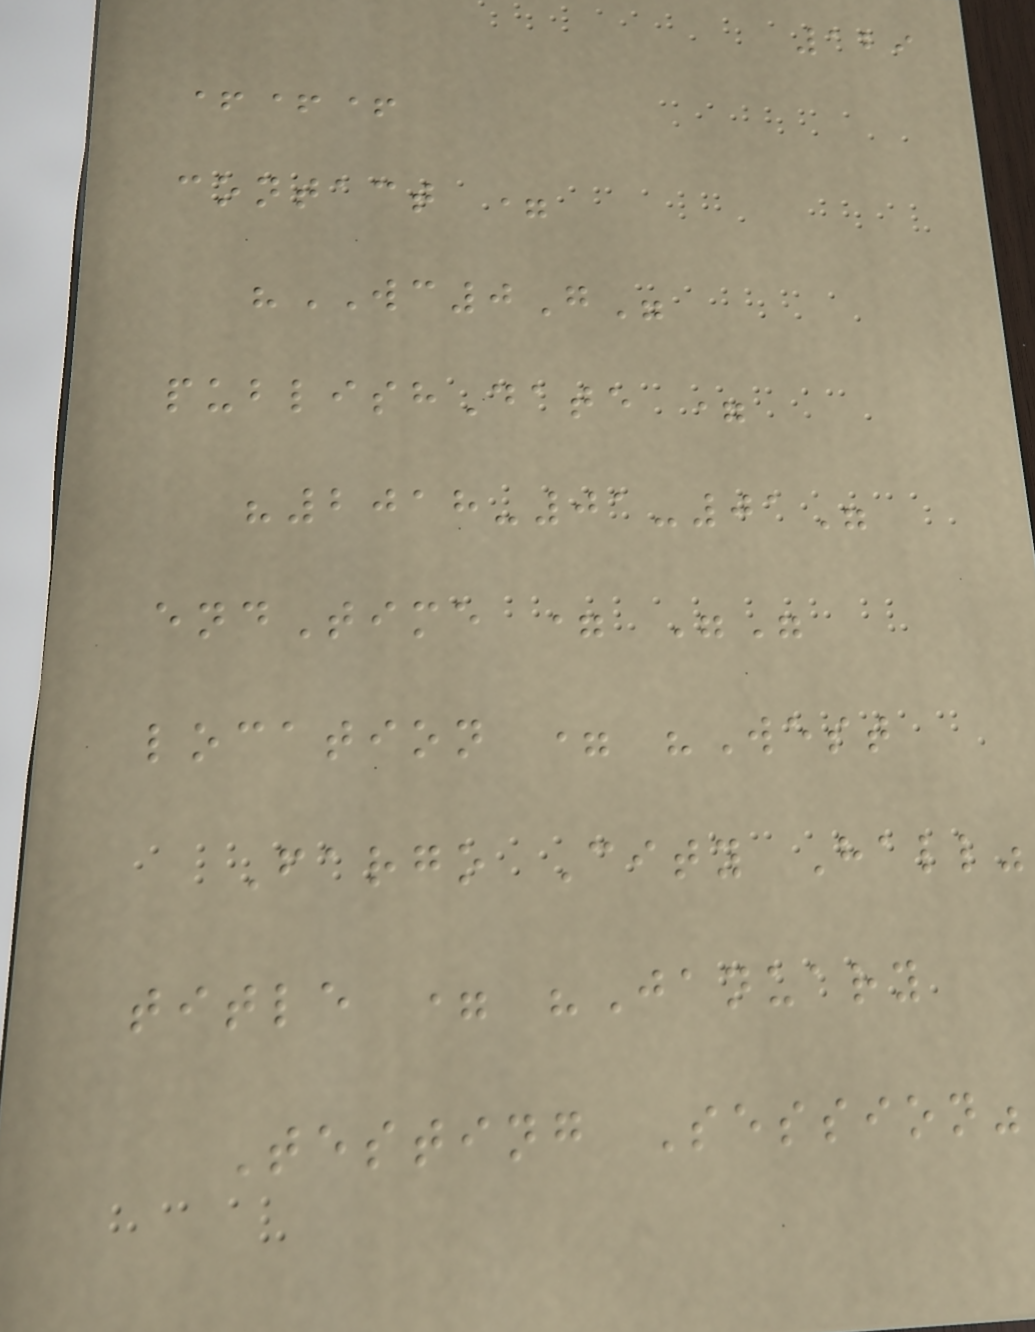129
+++
contact =
"WC0G"
publishDate =
"2018-01-01"
endTime = ""
location = "West
Fargo City Hall"
title = "January
Testing Session"
